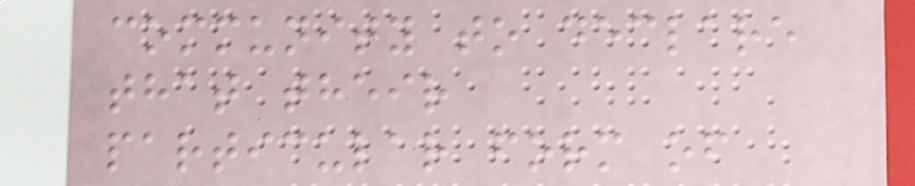community to declare
that their
particular form of
